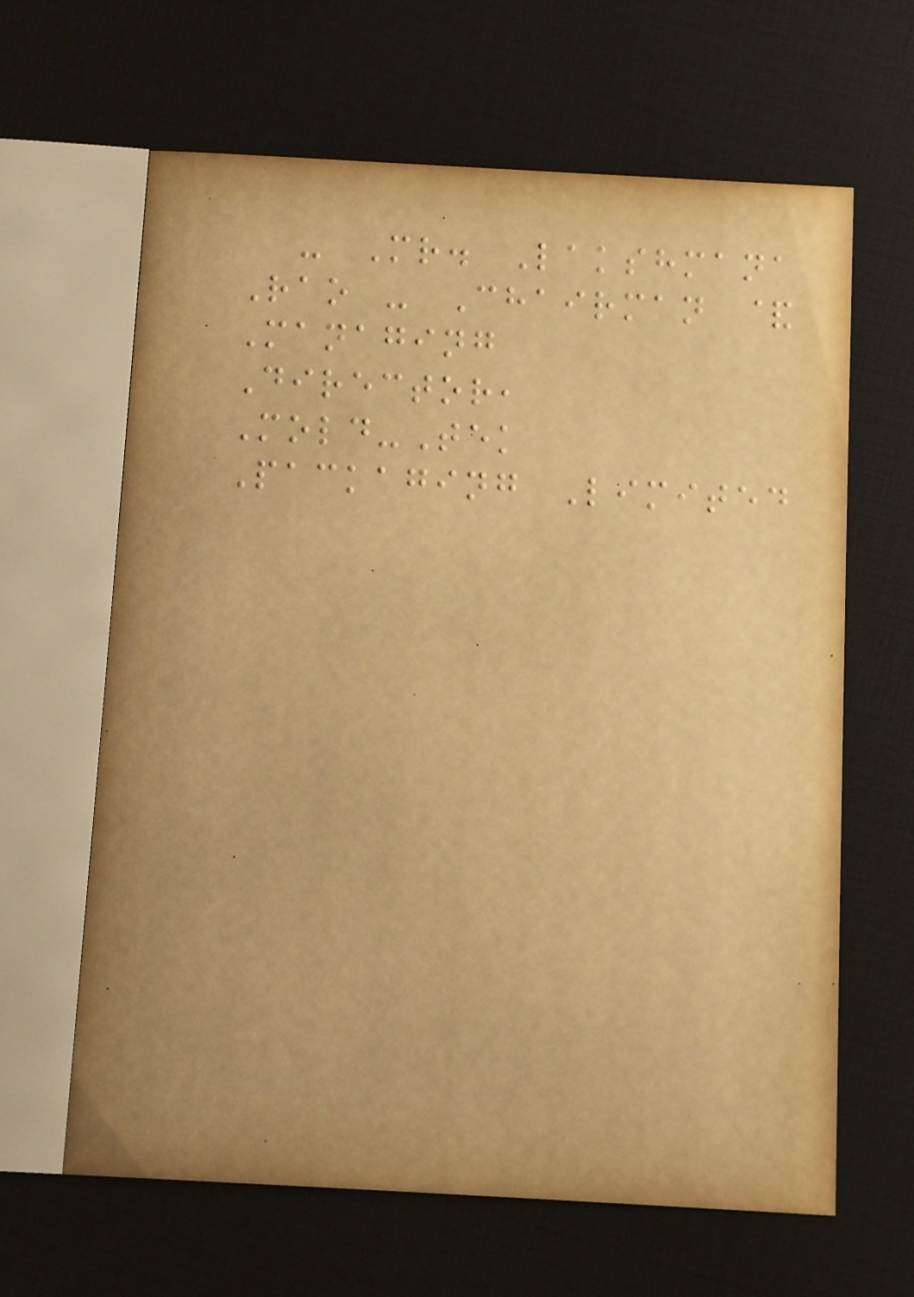- Mr. Lakshmana
Rao - Chairman &
Managing
Director,
Mold-Tek
Packaging Limited
